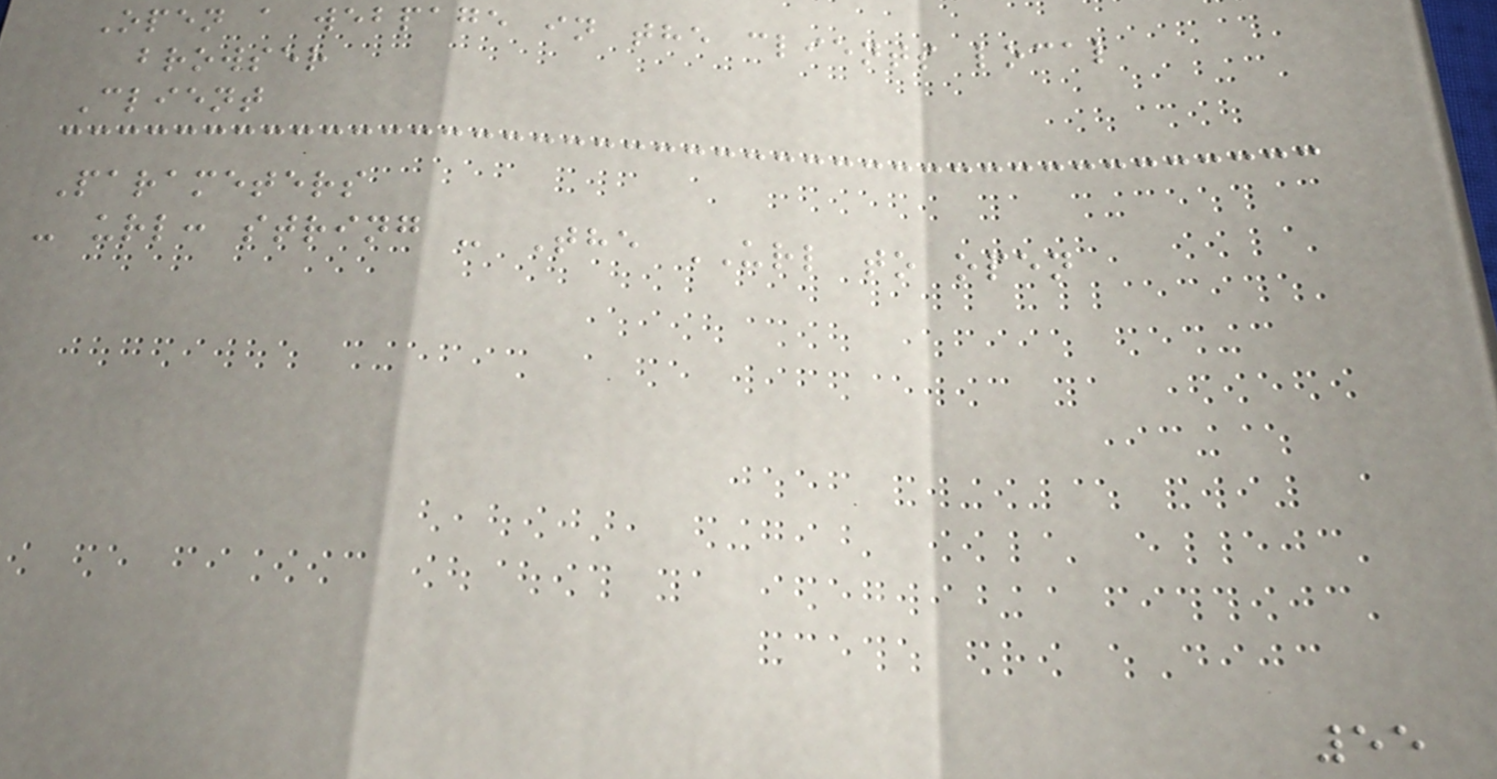Open a webpage in the clients local
browser
Client
Parameters
- url: string - The URL to open
55
